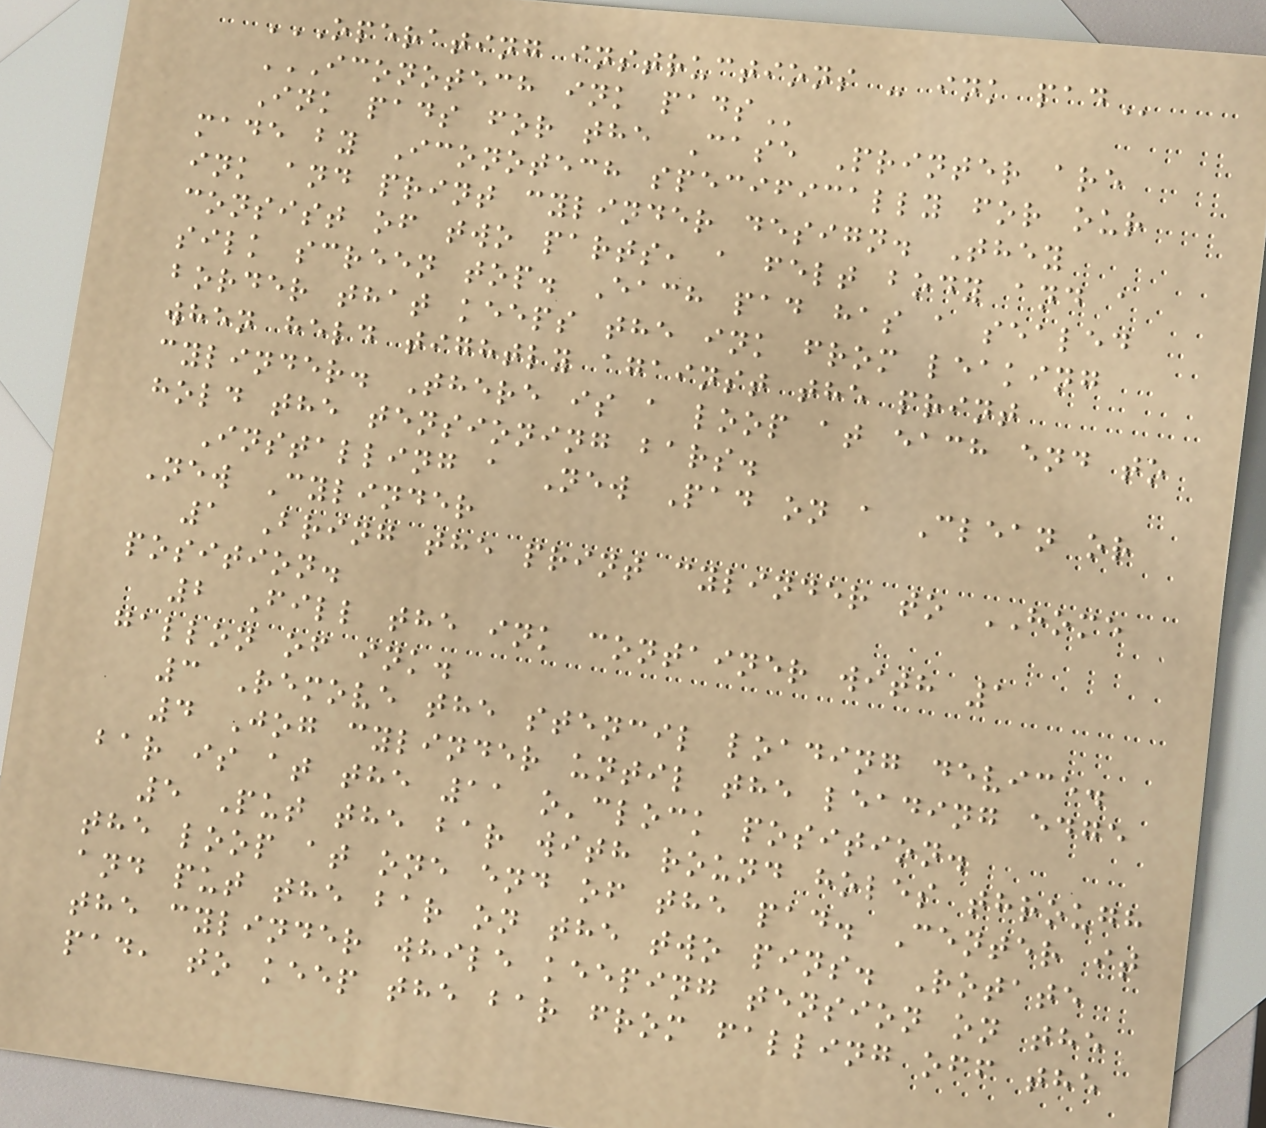OPERATING INSTRUCTIONS - INK PAD
ICONOTECH INK PADS
Ink pads for the Case Printer are
made by Iconotech specifically for our
ink and print cylinder design. They
consist of two parts, a felt body and a
silk screen top. Each pad has a sealed
border that keeps the ink from leaking
when held tightly against the print
cylinder. There is a loop at each end to
hold the tensioning bars.
Installing a New Pad on a Clean or
New Cylinder
1 Bring the print cylinder to HOME
position.
2 Fill the ink container with 1
gallon of ink.
3 Remove the stencil loading device.
4 Jog cylinder until the leading edge
bar is at the 11 o'clock position.
5 Put the bar with round holes through
the loop at one end of the pad. Center it
and put the bar on the two pins. Rotate
the cylinder while keeping tension on the
pad, to keep the bar from falling off the
